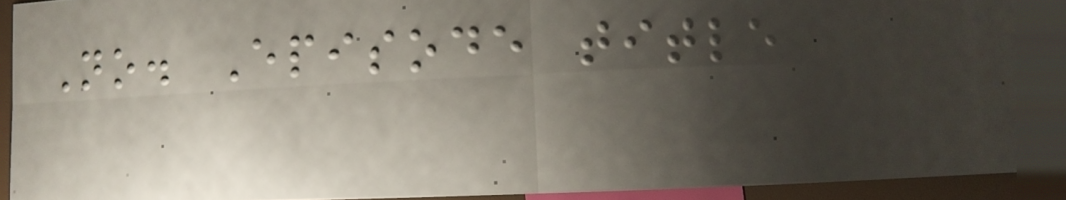No. Episode title
